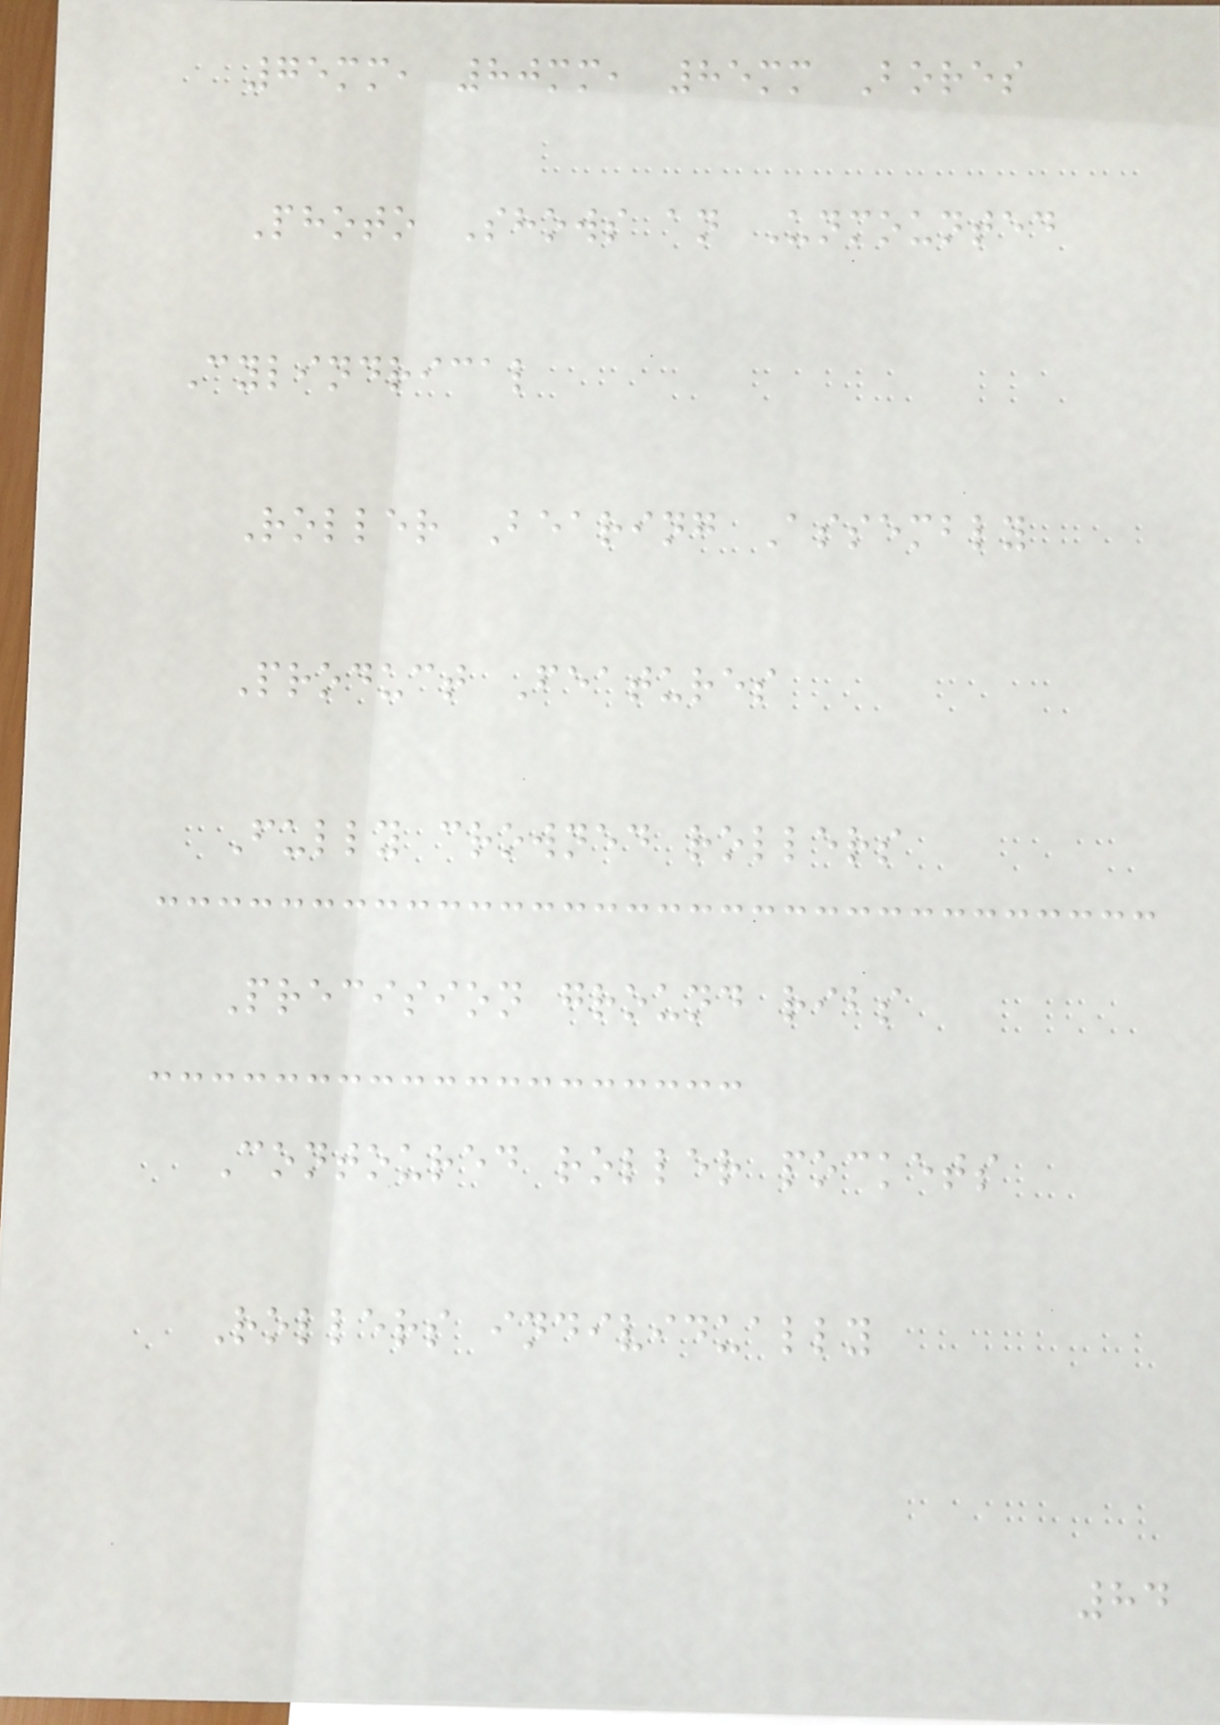75mm, 80mm, 85mm Bores
Photo Shows an Unmounted
Cylindrical
Roller Bearing Assembly
Product Features
Fully crowned rollers
Precision ground ribs
Contoured roller pockets
Rollers individually
84
